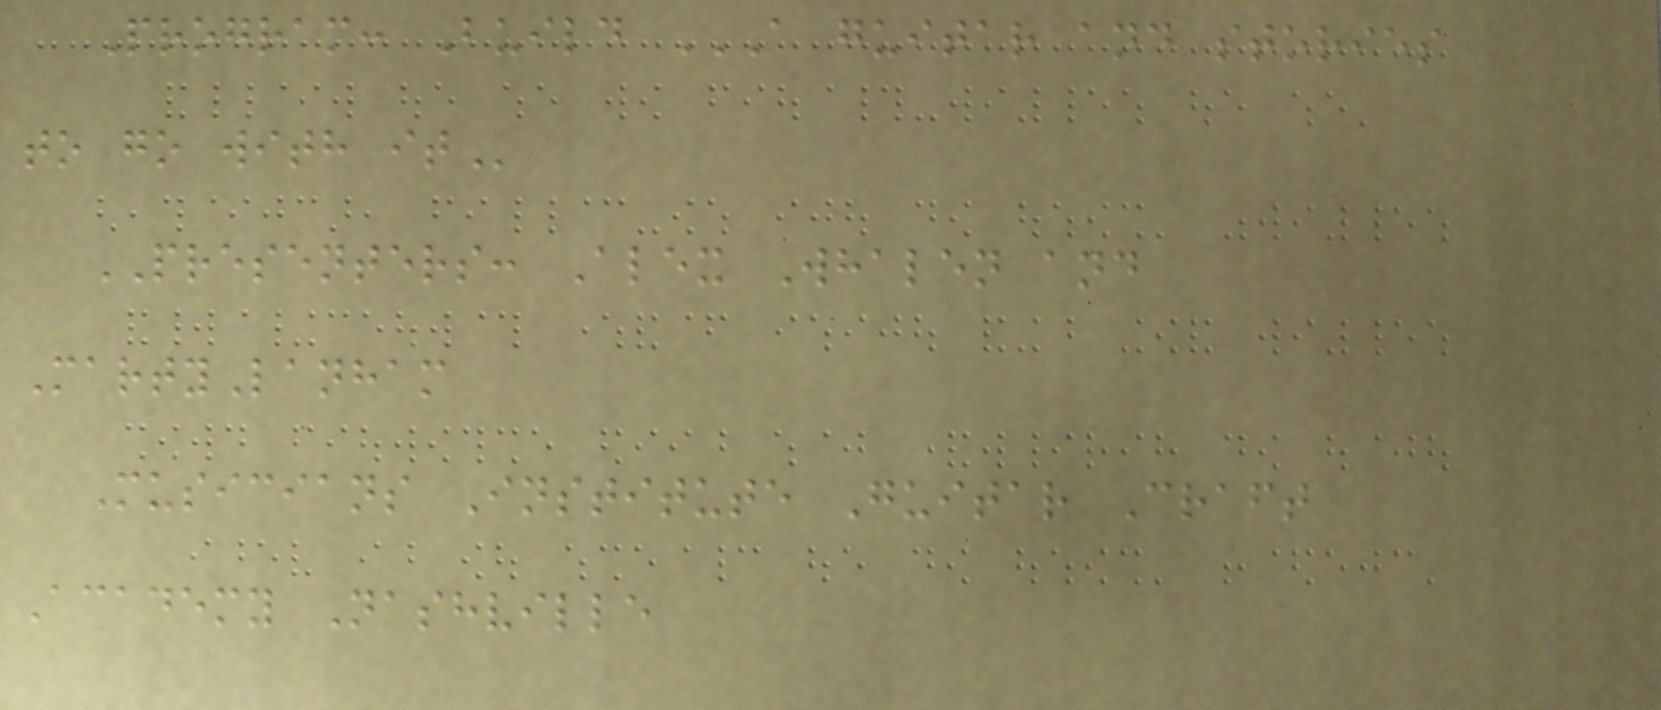Program: Build A GUITAR AND STORIES
TO GO WITH IT
PRESENTERS: Alex Whalen and
MartyLanham
Musicians Institute Guitar Craft
Academy Nashville
